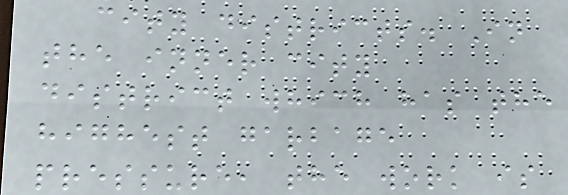city districts. In
the inner city
district which has the
highest garbage
pressure, the work is
